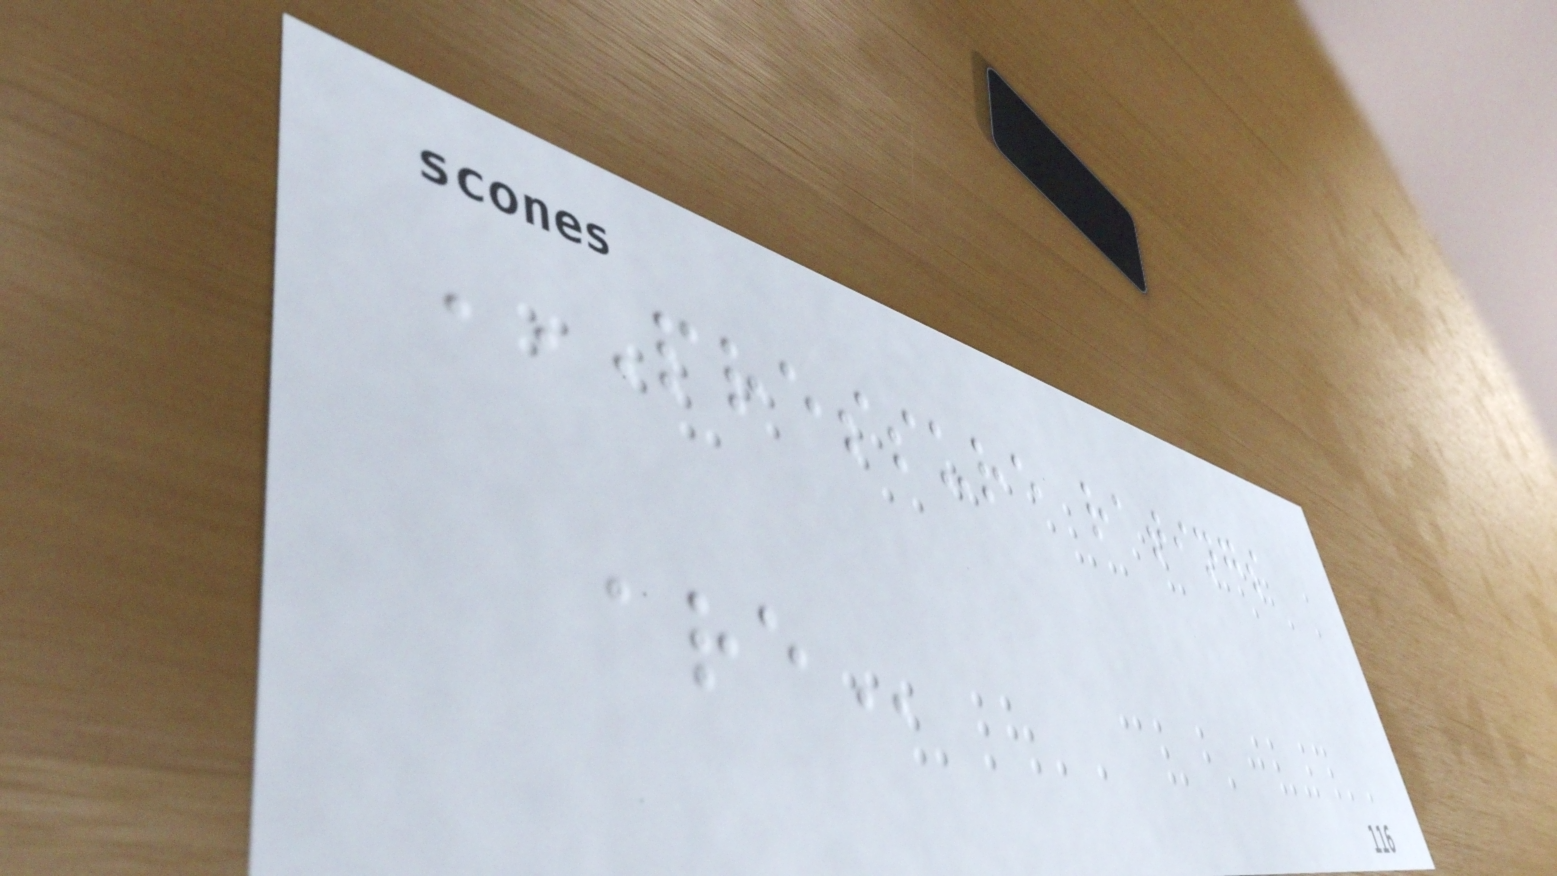PRESSURE RATINGS
ARE
